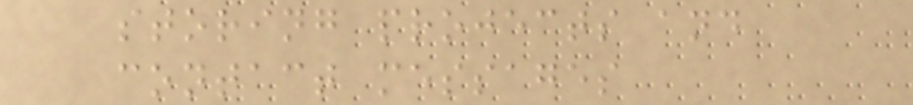storing projects and
contact messages
